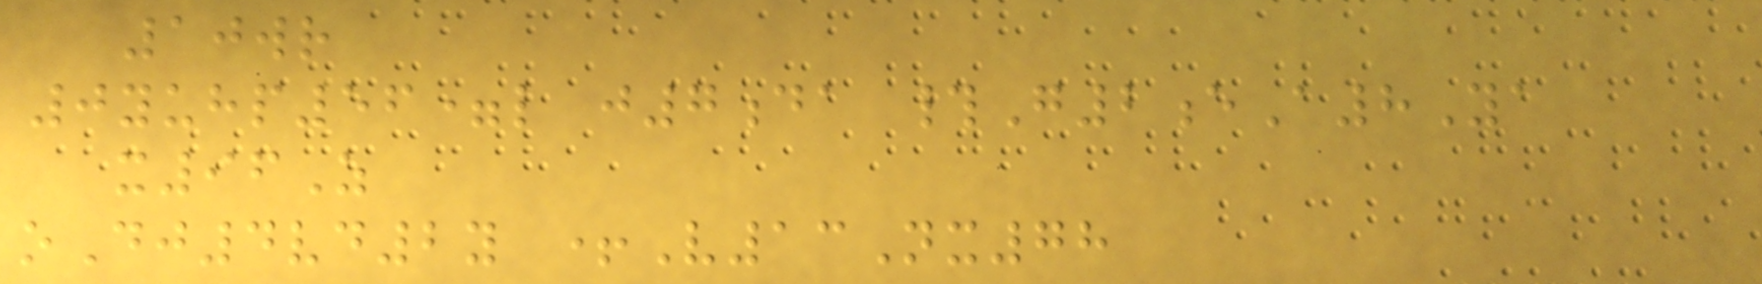10wr
0yuhp56=l j7da #G2eA8Ya
x96Z
oDj4vd2y +V13Nx78
